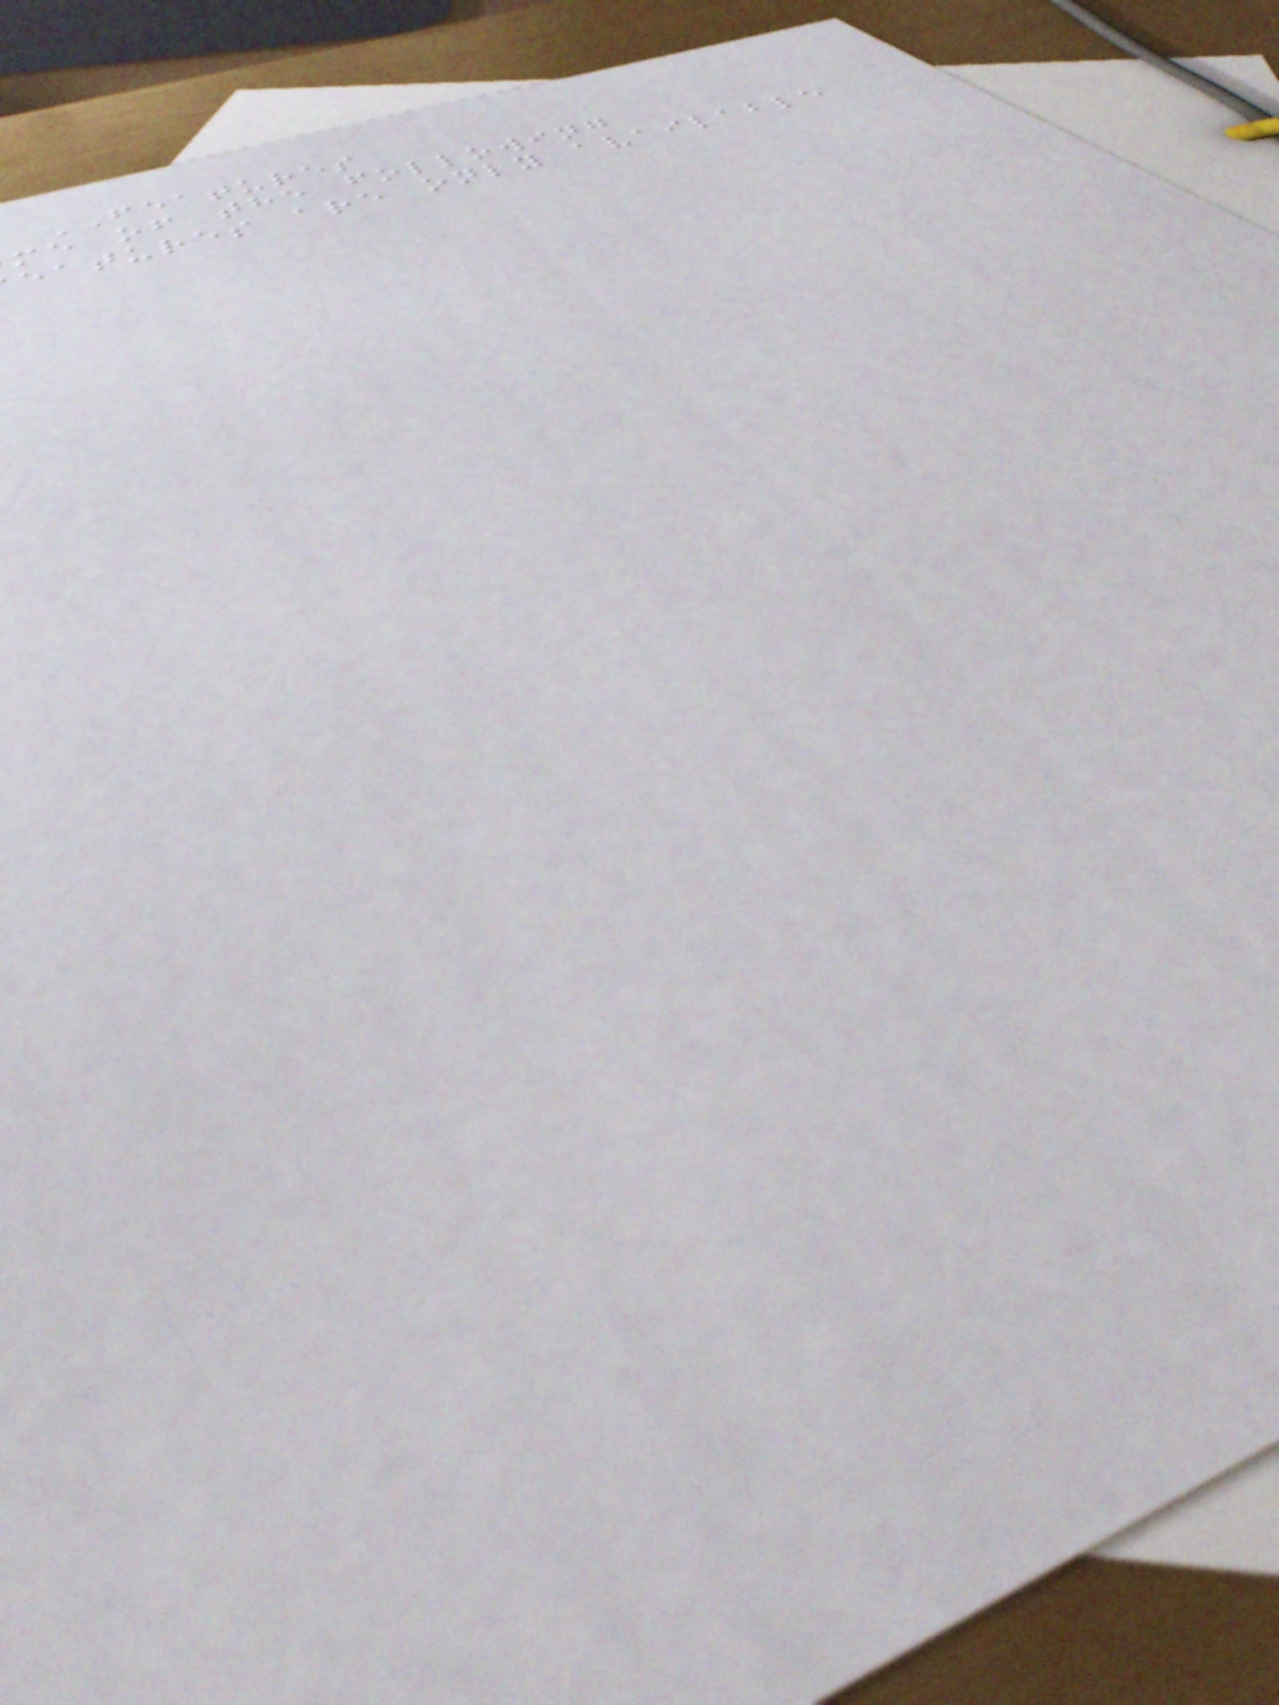FEATURES
me of the following
eatures are only available
